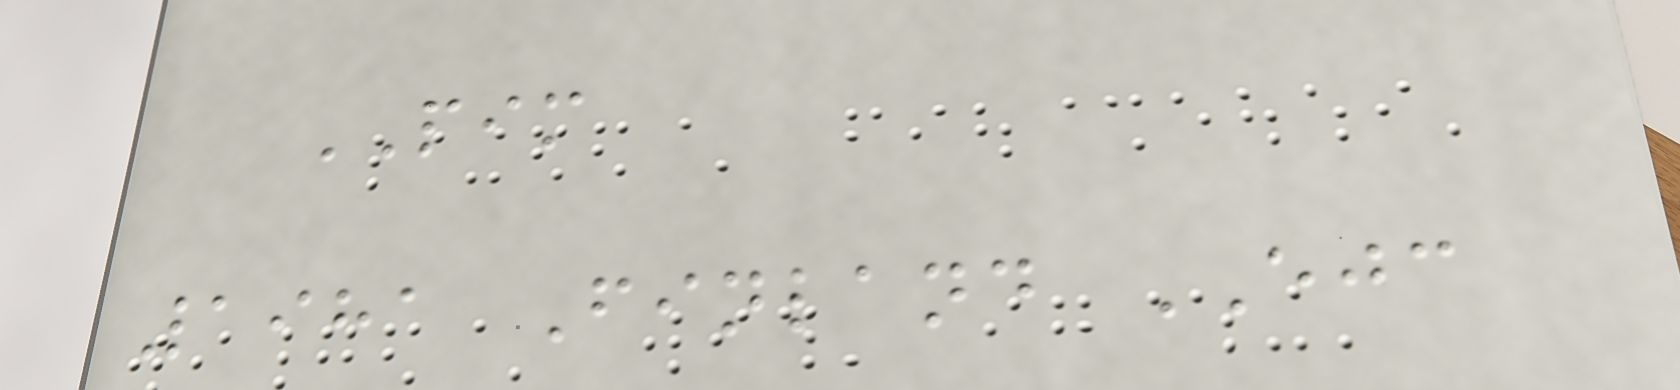PIM
1981 Finland EJC
